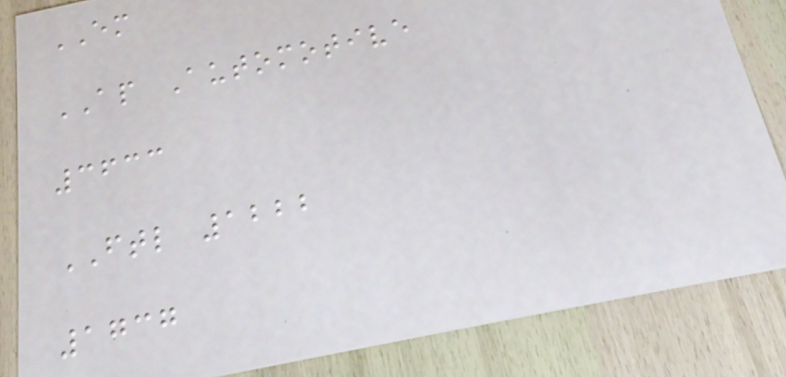EM
AP Automotive
3633
FTL 1222
1737
